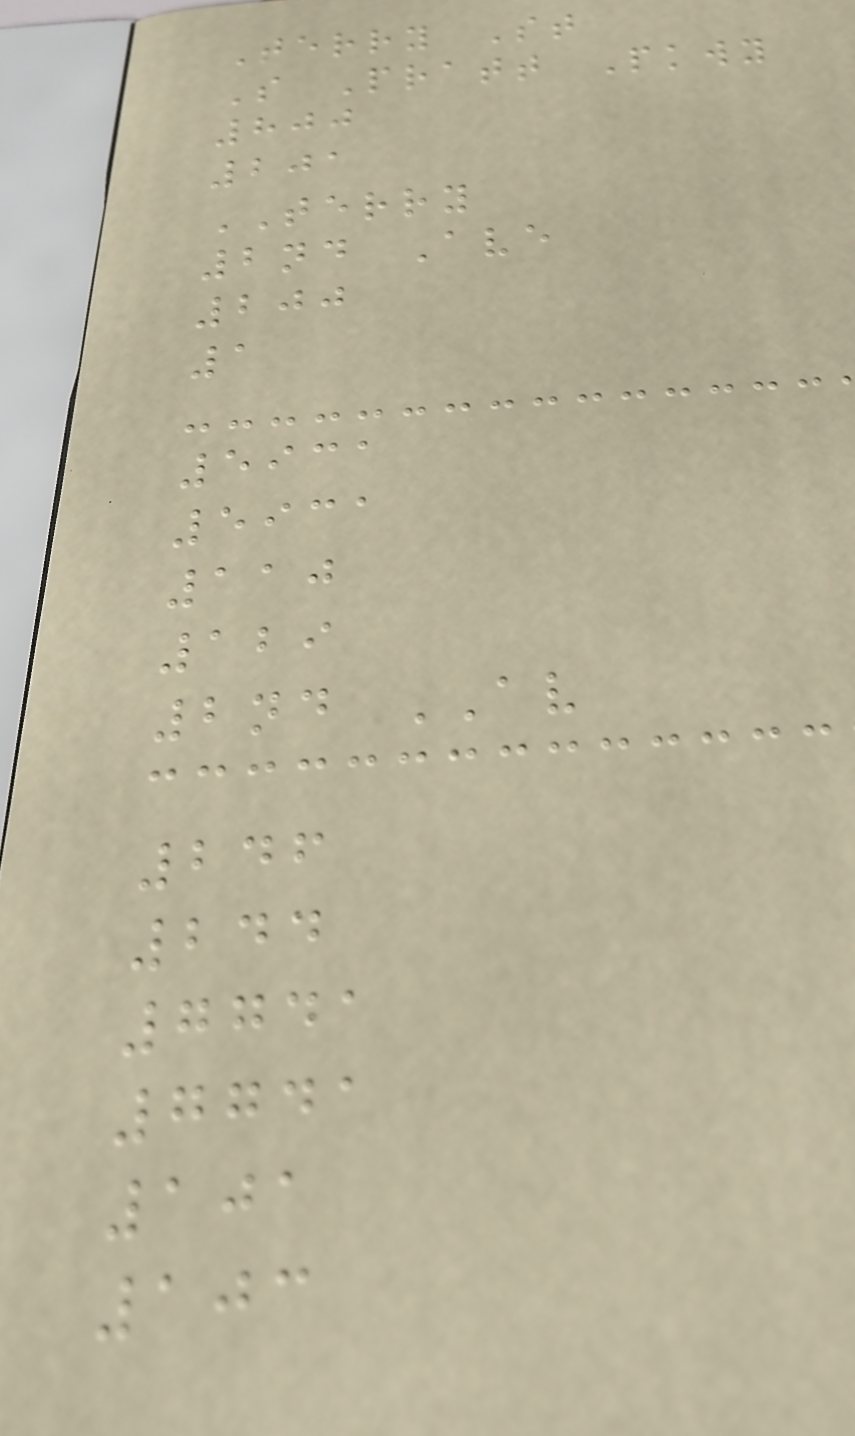Terry St
S Pratt Pkwy
800
201
TERRY
2nd Ave
200
1
5931
5931
110
129
2nd AV
246
244
7741
7741
101
103
